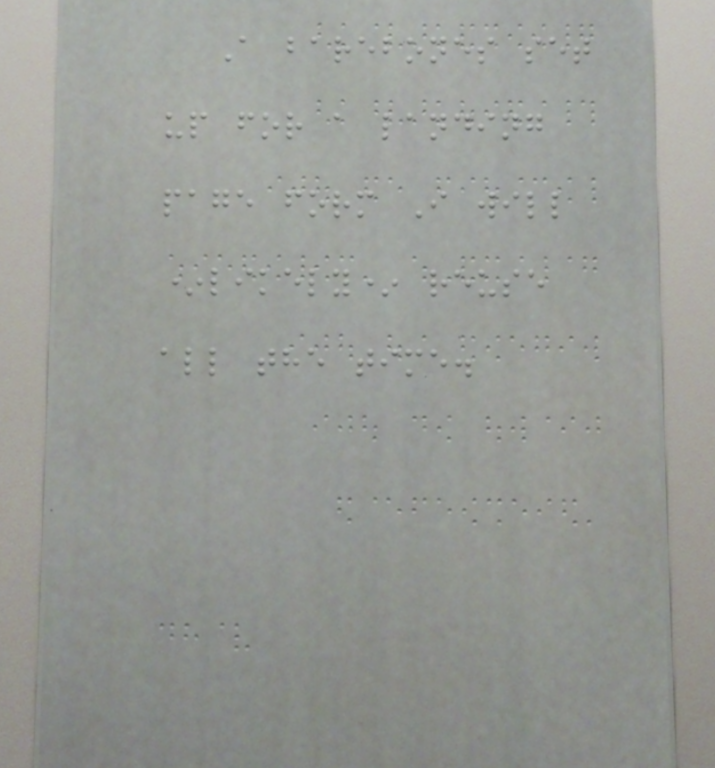A barebones set
up for a landing
page form I will
*likely* reuse
all the time.
